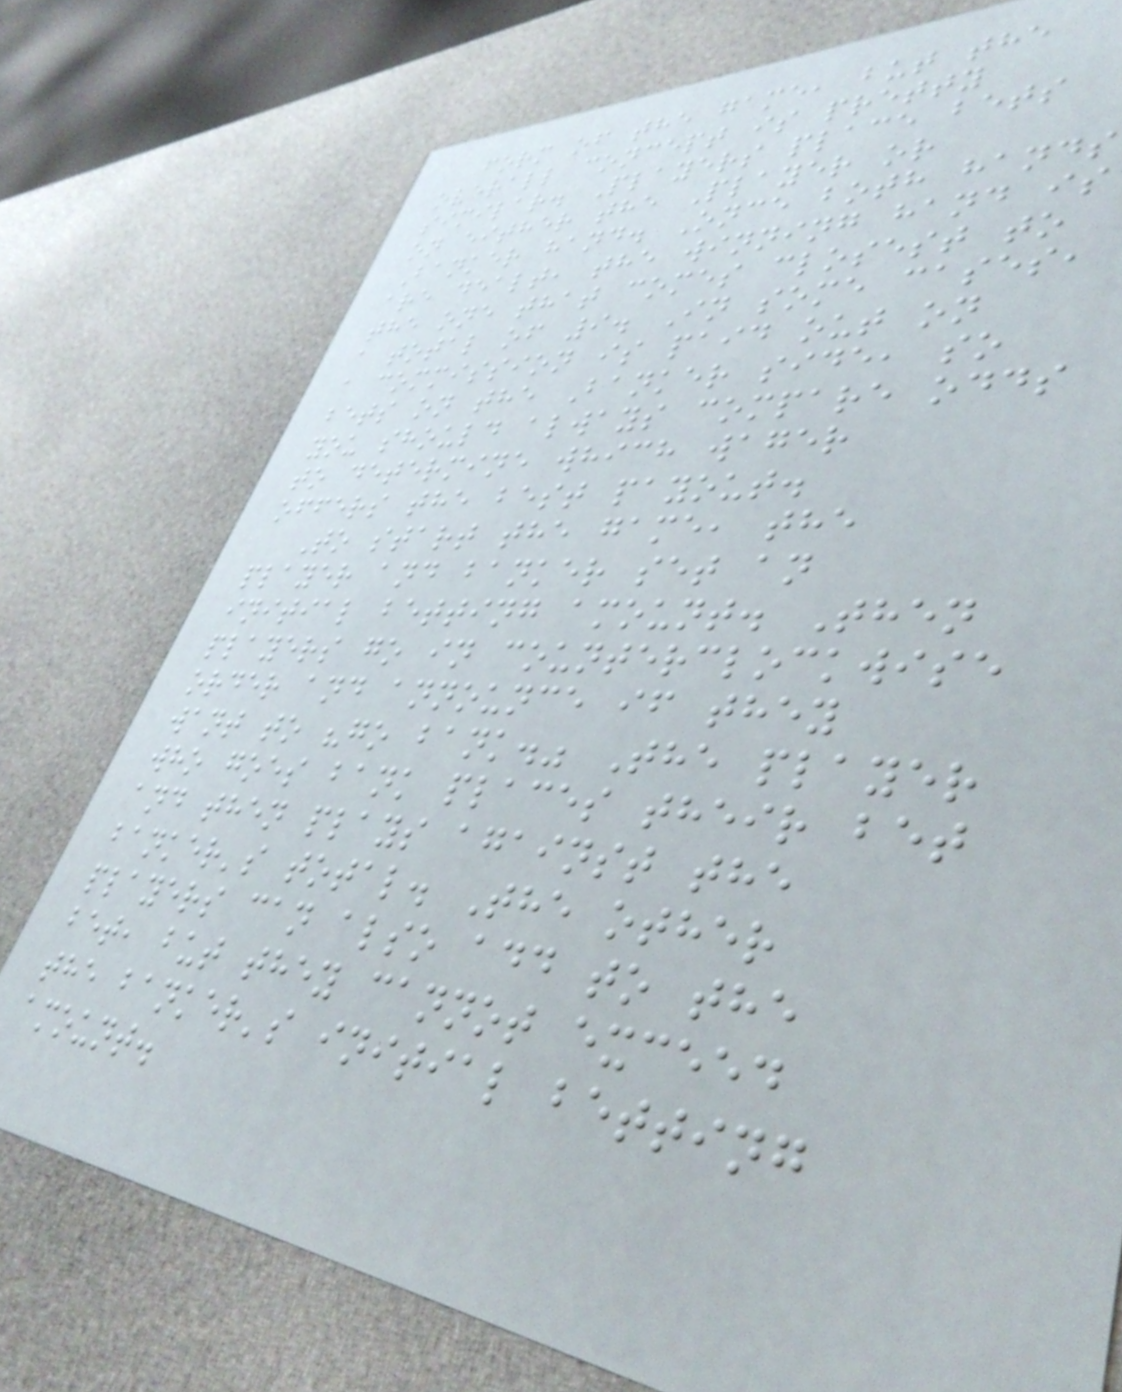form of the game, but the
overall concept is pretty
similar. Players place bets
on either the Player or
Banker hand. Once both hands
are dealt, the winning hand is
the one that comes closest to
a total of 9. In some cases,
a commission is paid out on
bets on the Banker side, so
you should always compare odds
to determine which wager
offers the best payout.
To start the game, the
player and banker set an
initial betting amount. Then
players go in counterclockwise
order and announce if they
want to "go bank." The player
who goes bank places their bet
and then plays against the
banker's total. The other
players can also add to the
bet, but they cannot exceed
the banker's initial betting
amount.
